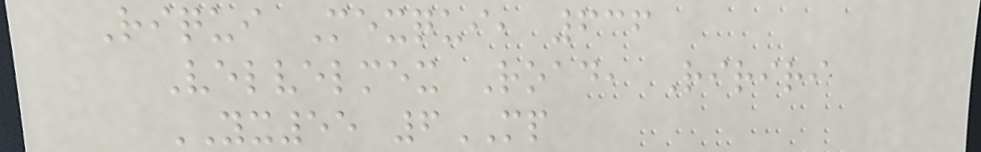Riqui Mexqui, 636
Velvelmex Road, Ririri
YX55 6MP
